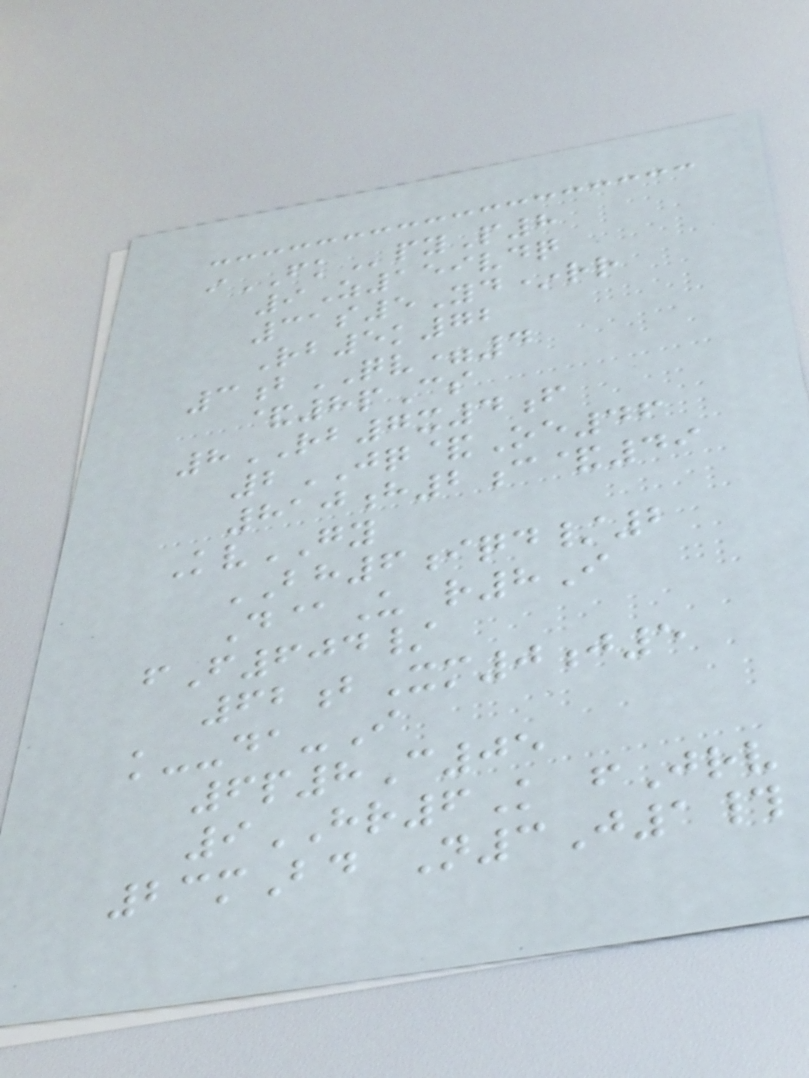iFKpyP8
9Z159vdq
31s5Yd*rr
Rb5k72
3bQV=4
&8pCs
8RB7x4f
2JQ&Oe46
810h2c&49
KvGY
BH6iqd/2
D@U r8I
fF604/
62bXm0j5
k--da-I
6p8C05
9HR6K fJrv
23mBd N3J1#
